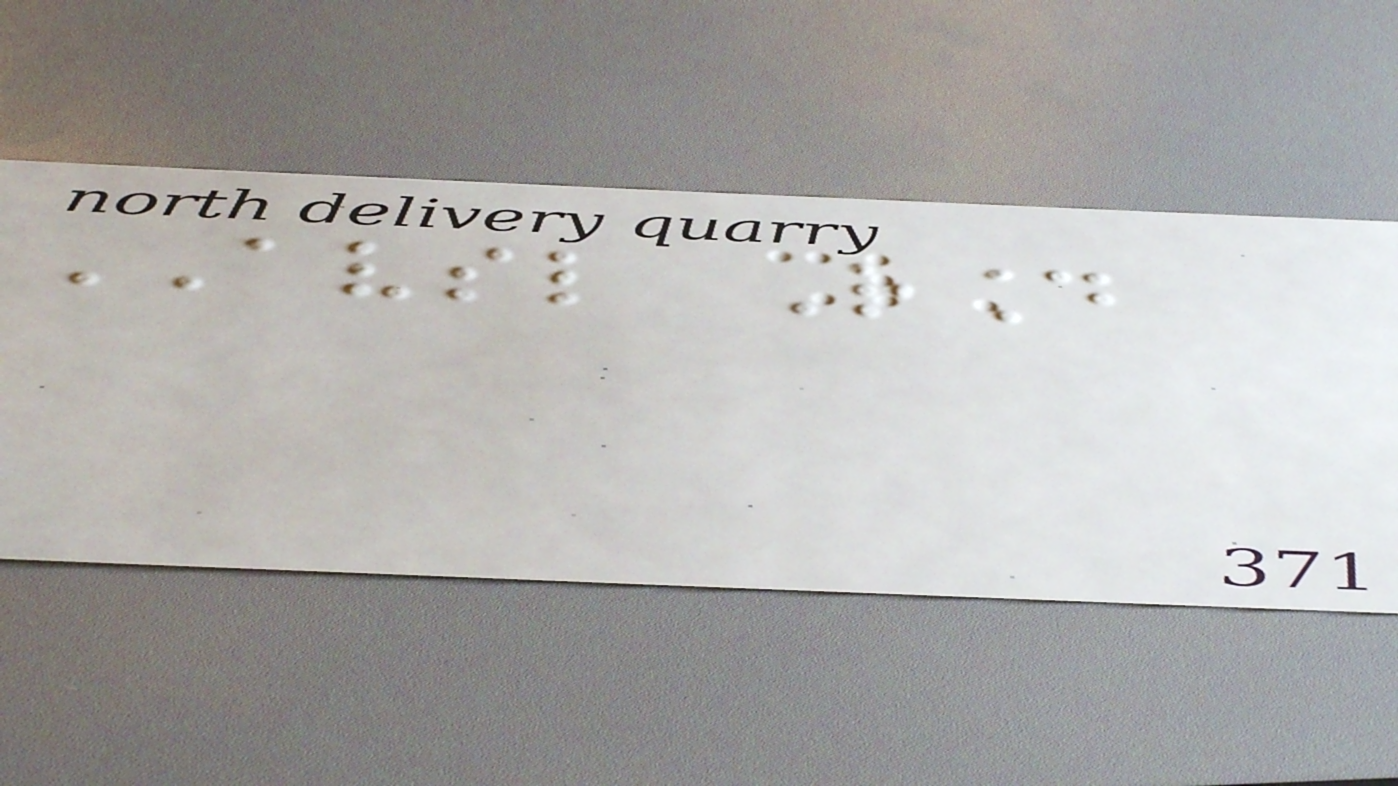AVSL Round
